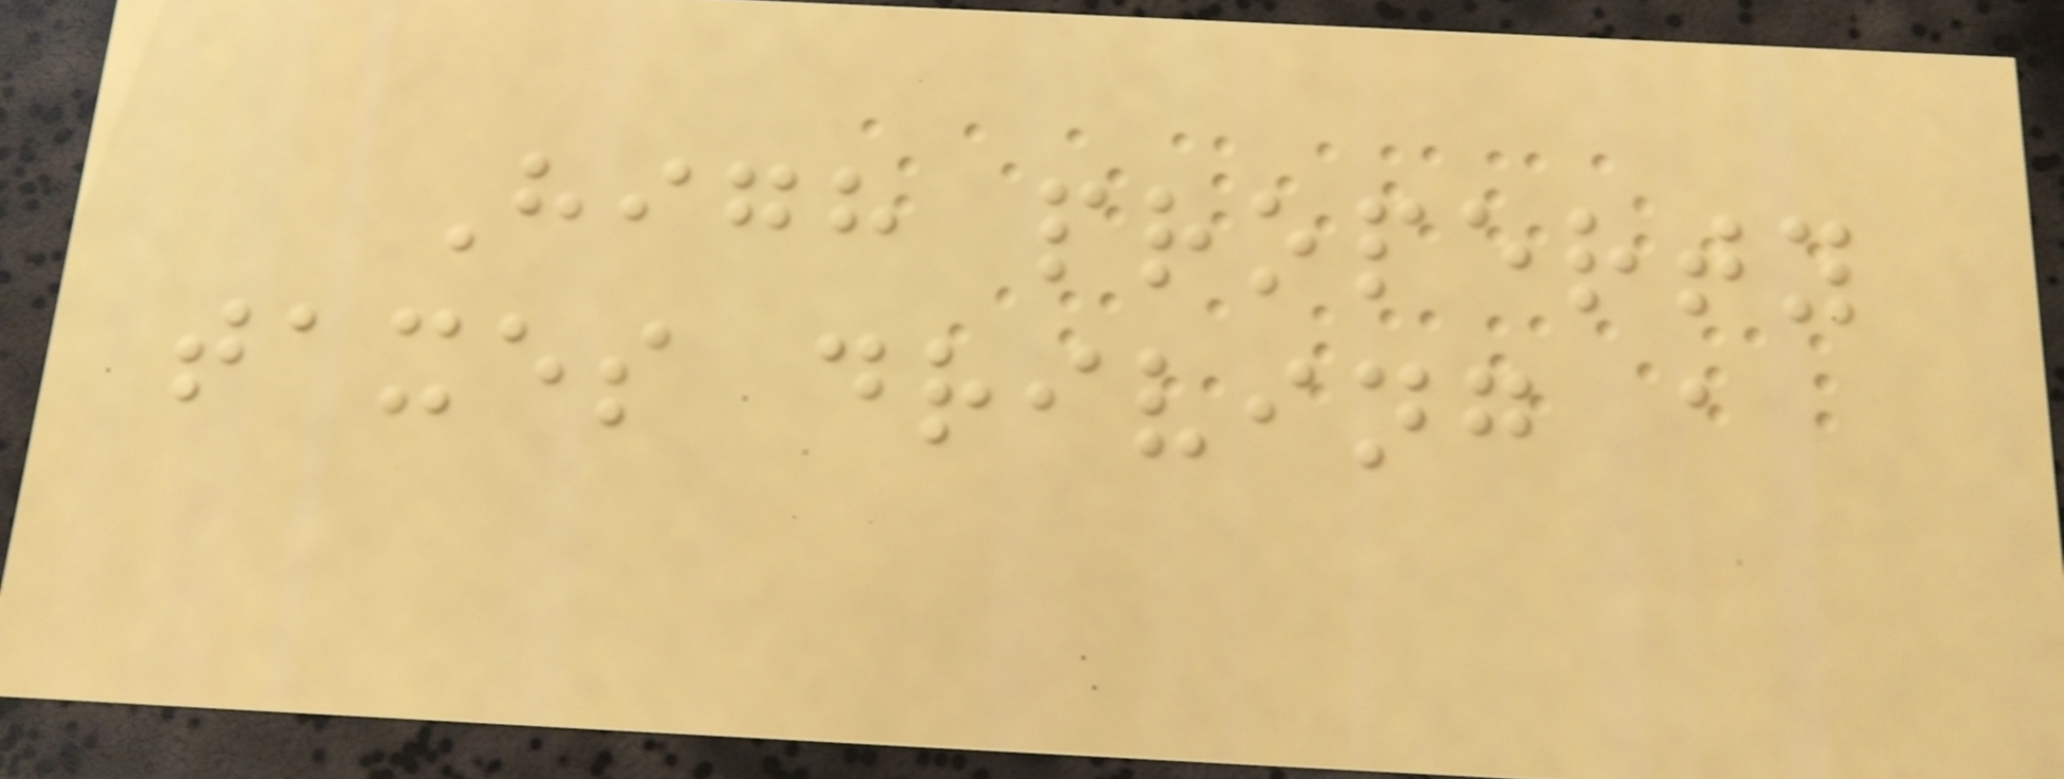High property
taxes driving a
